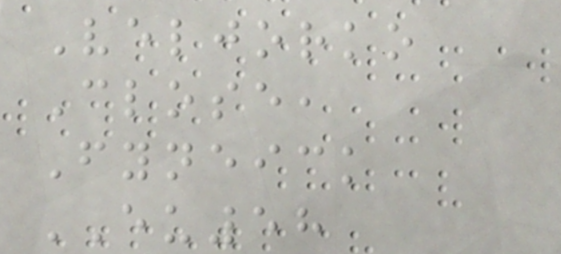Veljorko
Close,
Fyneick
EU58
